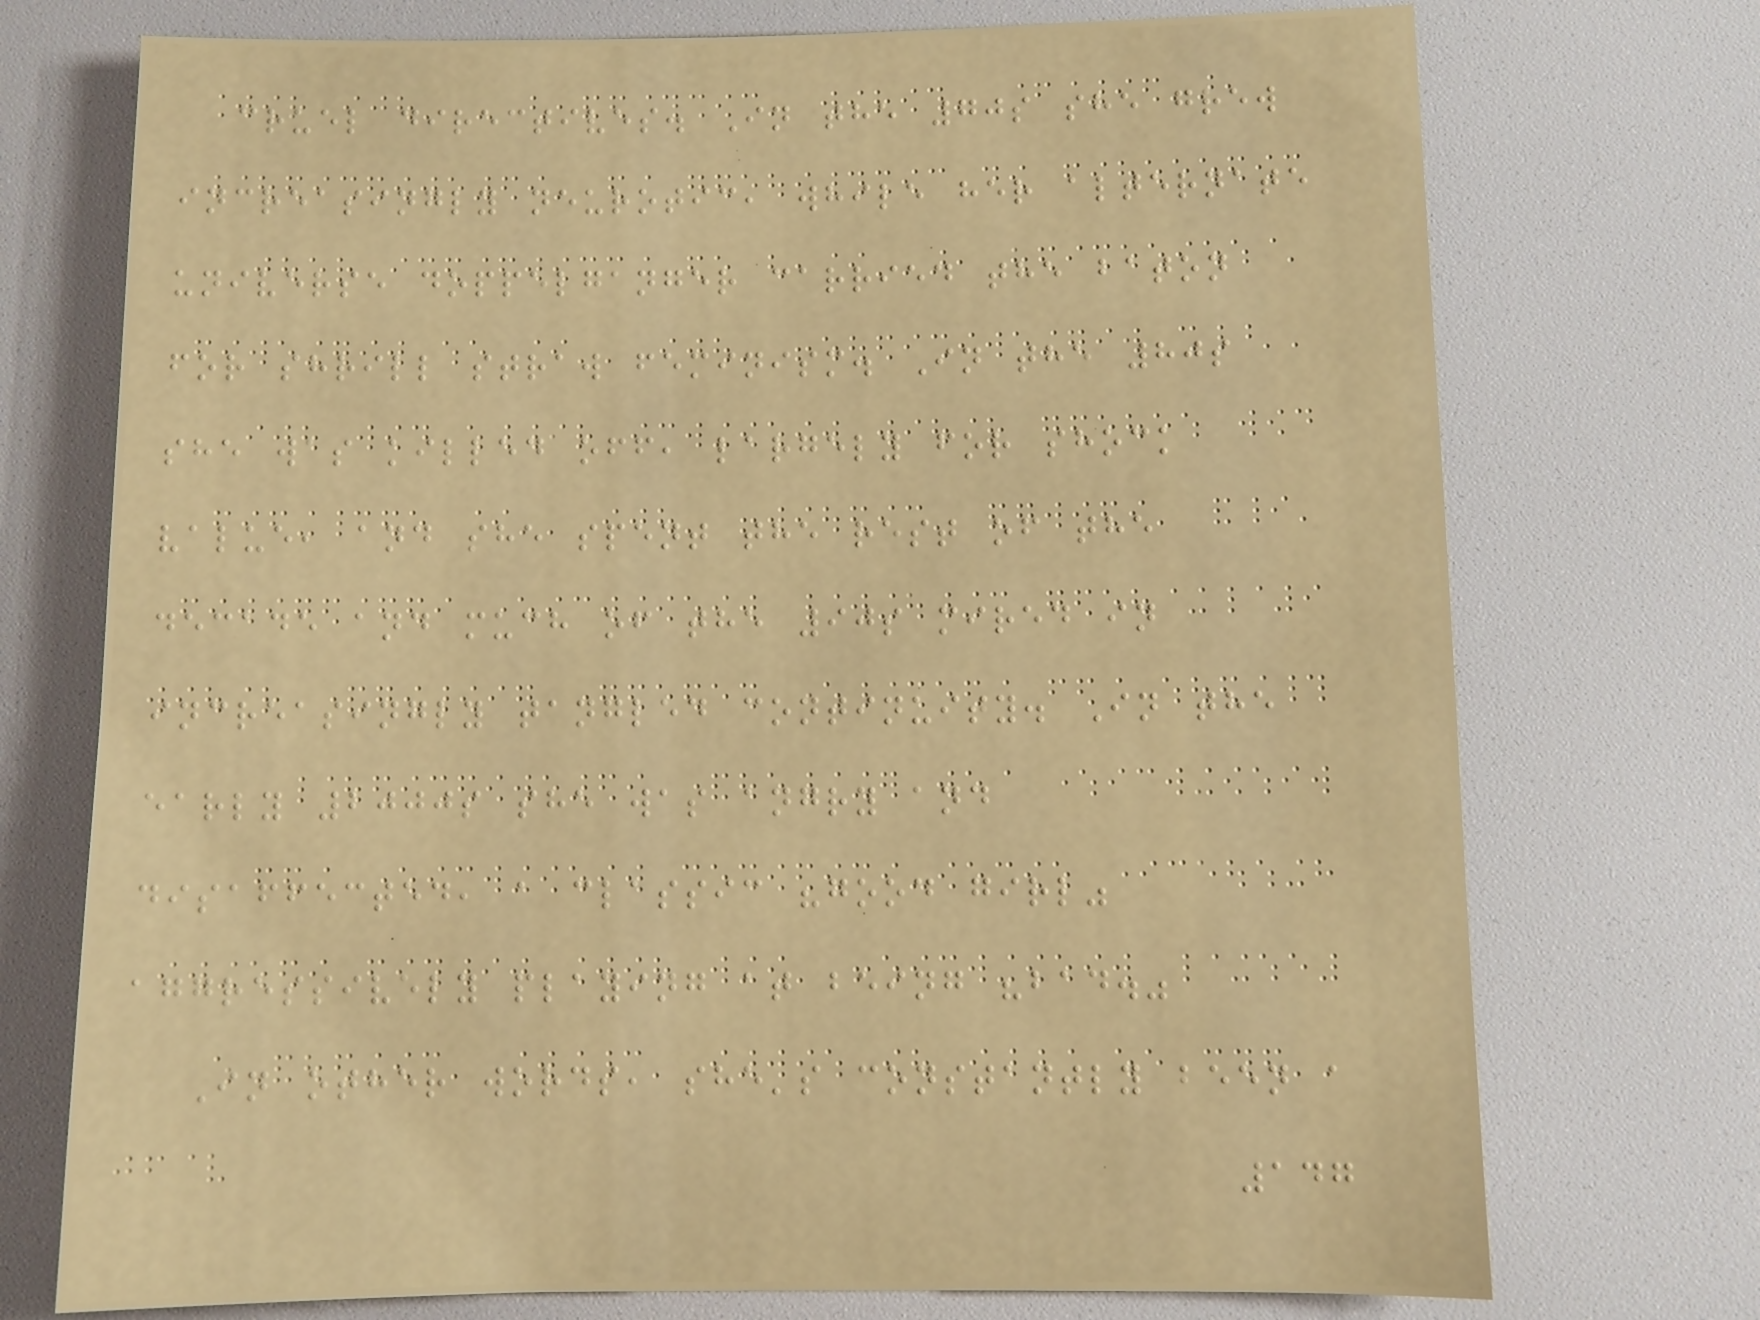cruel directives. In the 70s she grew
increasingly neurotic, while her alternate
universe doppelganger carried the baton
for shrill straw feminism. In the 80s
she was killed off, largely for shock
value, and she spent the rest of the
decade and much of the 90s mired in
increasingly tangled continuity. In the
early 2000s she was angry and
disaffected, a classic "good girl"
aggressively playing at being "bad."
In other words, she's constantly been a
147
